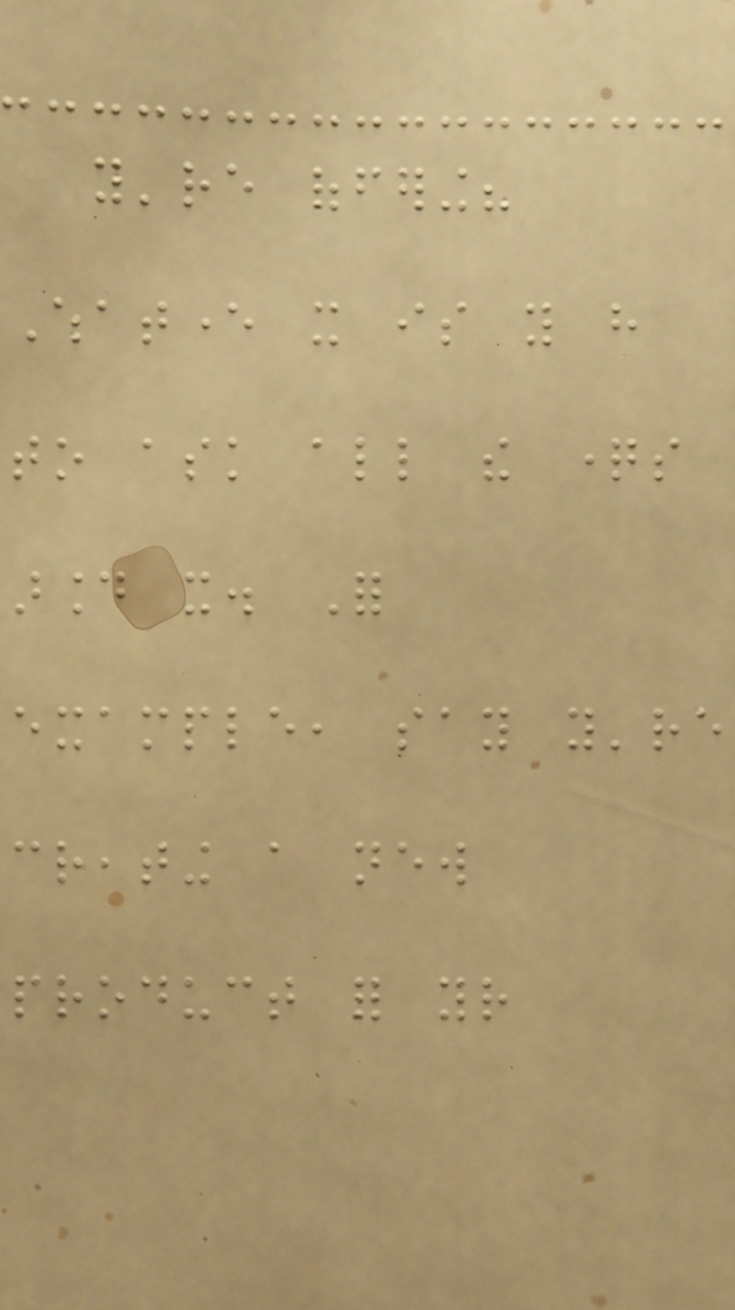you're offering?
Whatever it is you have
to ask all the questions
around it. For
example, say you're
creating a new
product for your
